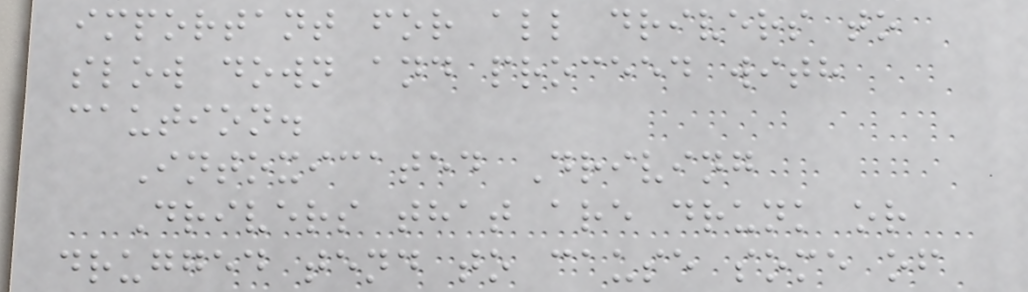important for all drivers to
slow down and proceed with
caution.
Intoxicated Driving
Drivers that are drunk or
drugged tend to cause some of
